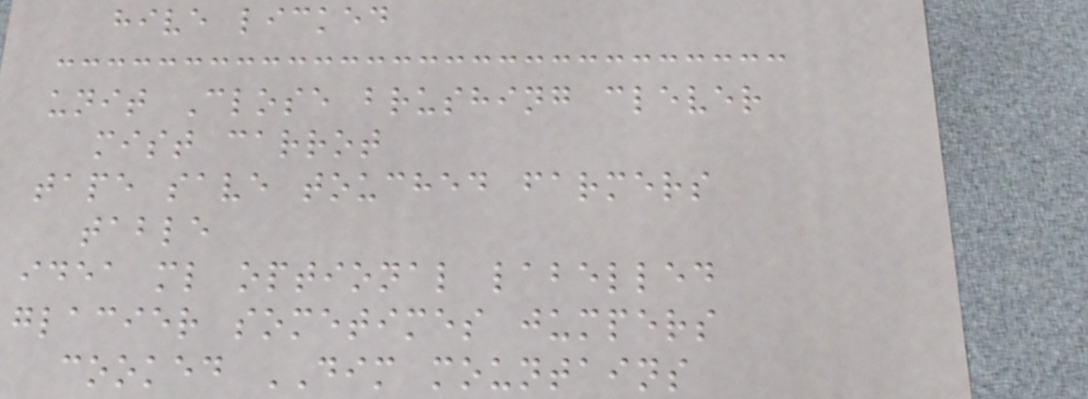hive licked
unit Close brushing clever
mist carrot
tape save touched farmers
table
idea ml optional labelled
glacier sometimes jumpers
cooked DIM mountains
